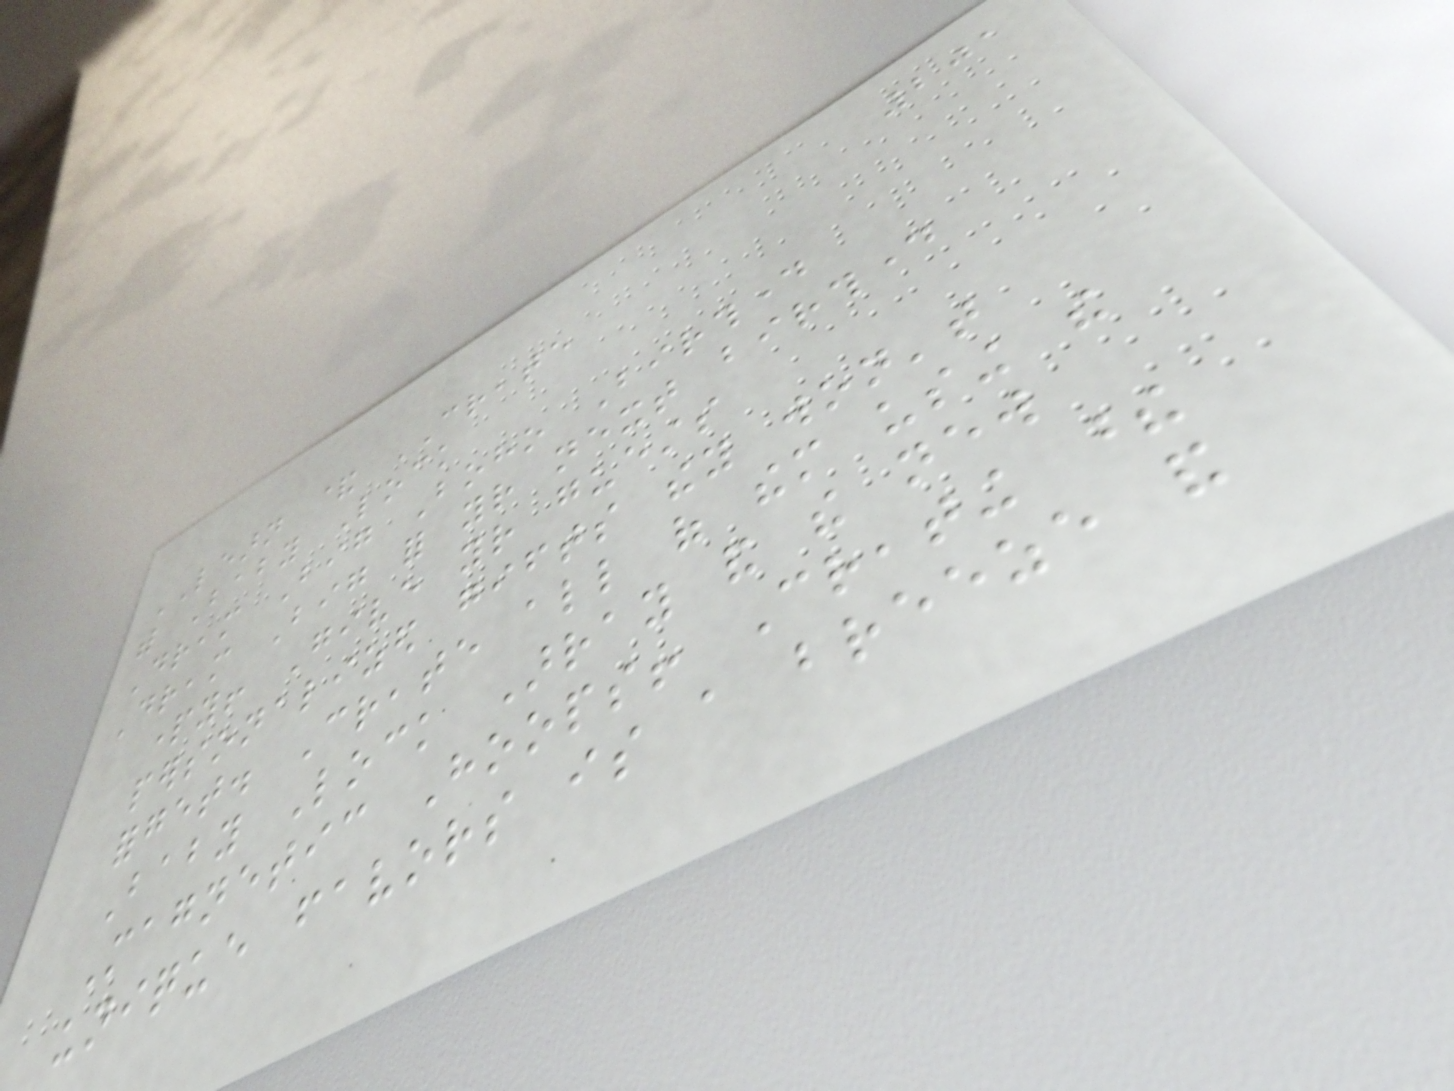201
LEARN & CREATE
with Baby Lock
Dream Big Boho Birthday
Dream Big for your next birthday
party! Give your guests
personalized gifts they won't
forget. Create all of them using the
Baby Lock Array and the new
Magnetic Hoops! Creating these
unique favors is a breeze and
